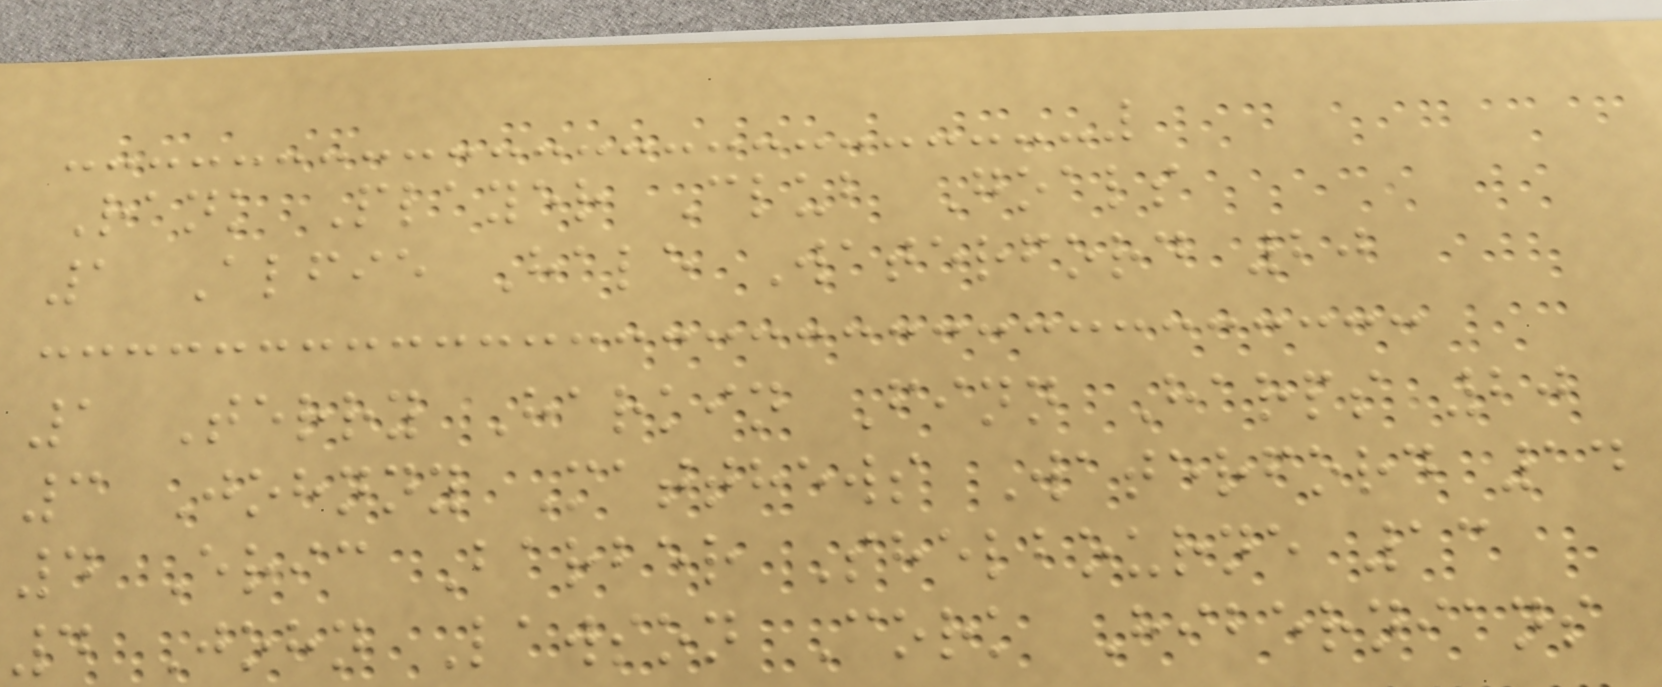Rank Player Club Goals
1 Alfie Hale Waterford 20
1 Terry Harkin Finn Harps 20
3 Johnny Matthews Waterford 14
4 Eric Barber Shelbourne 13
4 John Lawson Cork Hibernians
